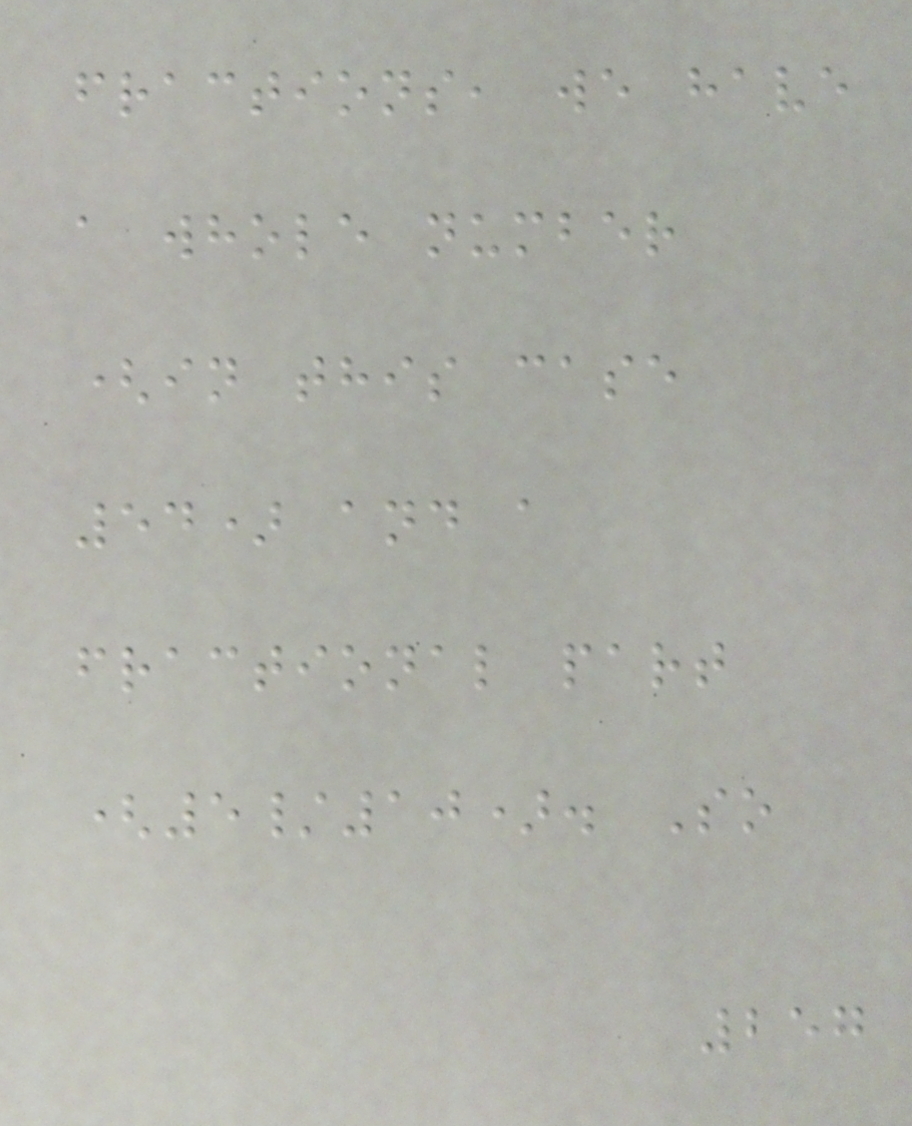fractions, we have
a whole number
(in this case
54) and a
fractional part
(5/10). So
257
